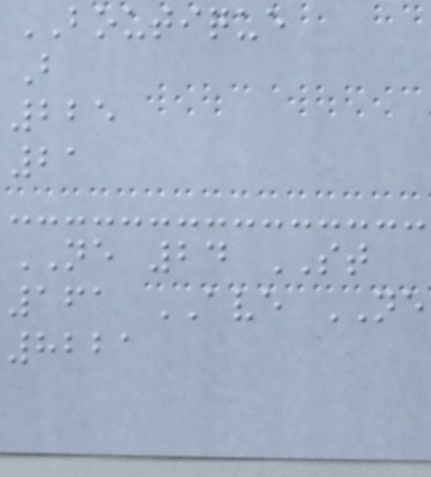BOUTIQUE
B
225
21
NE 24 ST
161 AVE NE
8221
